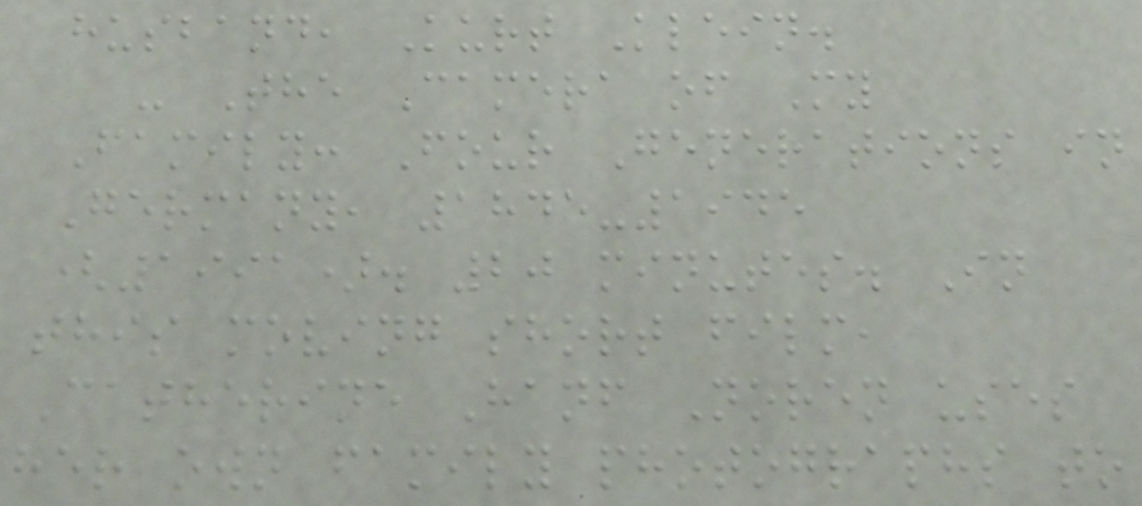husband, Kurt Klein.
- The Camera of My
Family: Four Generations in
Germany, 1845-1945
(1991). 20 minutes. In
this moving short film,
Catherine Hanf Noren uses
her own family photographs to
